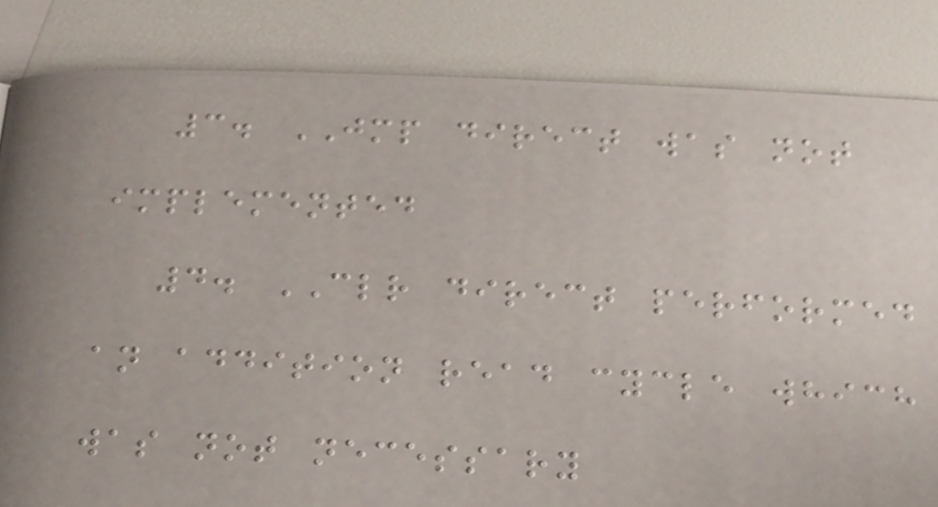3. JMP direct was not
implemented
4. CLR direct performed
an addition read cycle which
was not necessary
